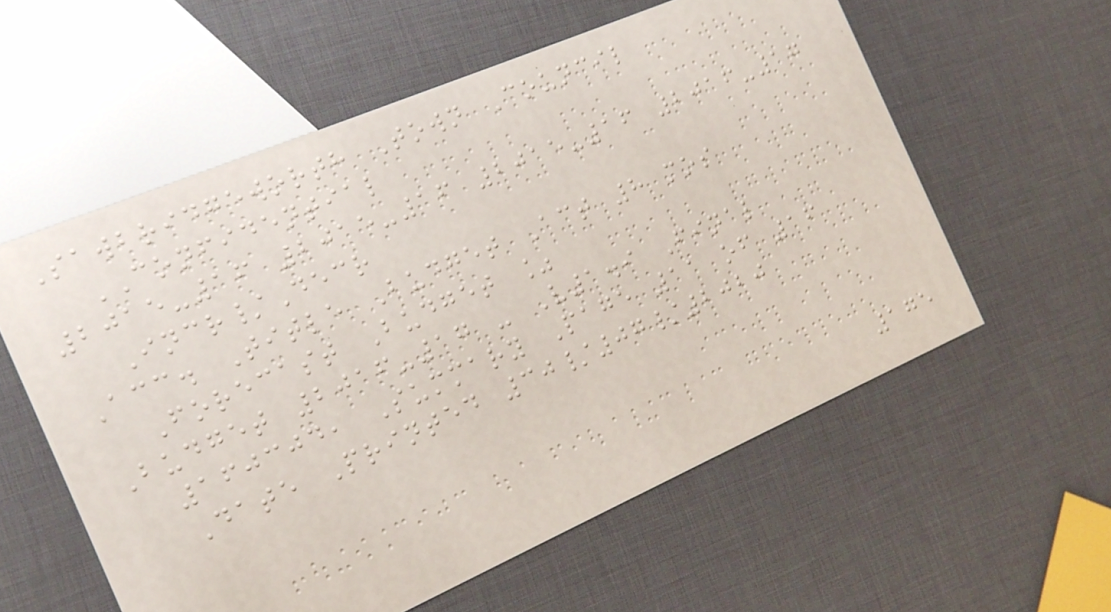Sawbridgeworth Town Council
CONFIDENTIAL
2015-16 2015-16 2015-16 2016-17
Incr/Decr
Acc. Title Budget Act 8 mos
Forecast Budget %
Budget 2016-17 - V1.9 Final
160304, Summary Page 11 of 16
Date Printed 30/07/2020
175
